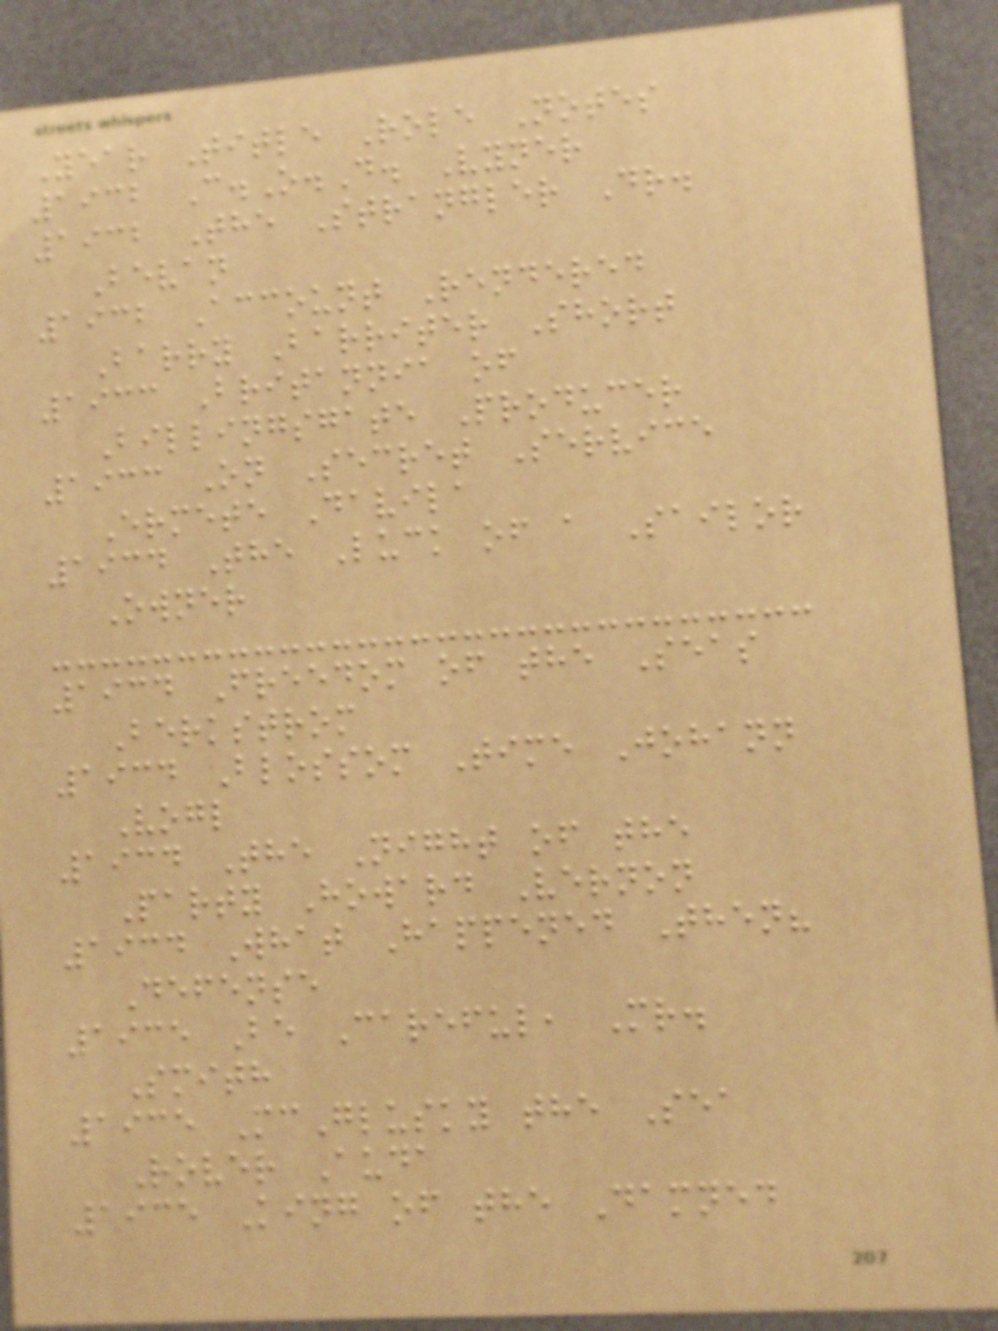Year Title Role Notes
1932 C.O.D. Vyner
1932 The Strangler Dr.
Bevan
1932 Account Rendered
Barry Barriter Short
1933 Britannia of
Billingsgate Producer
1933 On Secret Service
Ermete Davila
1934 The Luck of a Sailor
Owner
1934 Freedom of the Seas
Berkstrom
1934 Blossom Time Johann
Vogl
1934 The Night of the
Party Howard Vernon
1934 What Happened Then?
Defense
1935 Be Careful, Mr.
Smith
1935 McGlusky the Sea
Rover Auda
1935 King of the Damned
